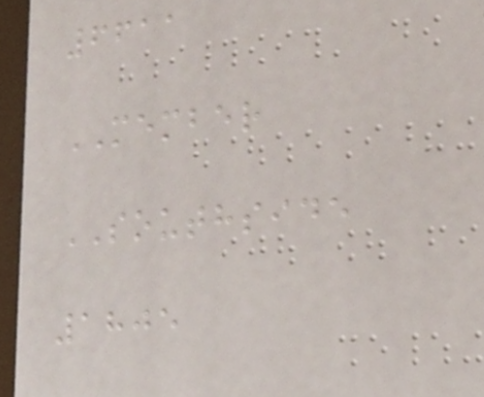6611
MEMBER
SOUTHSIDE
1805
